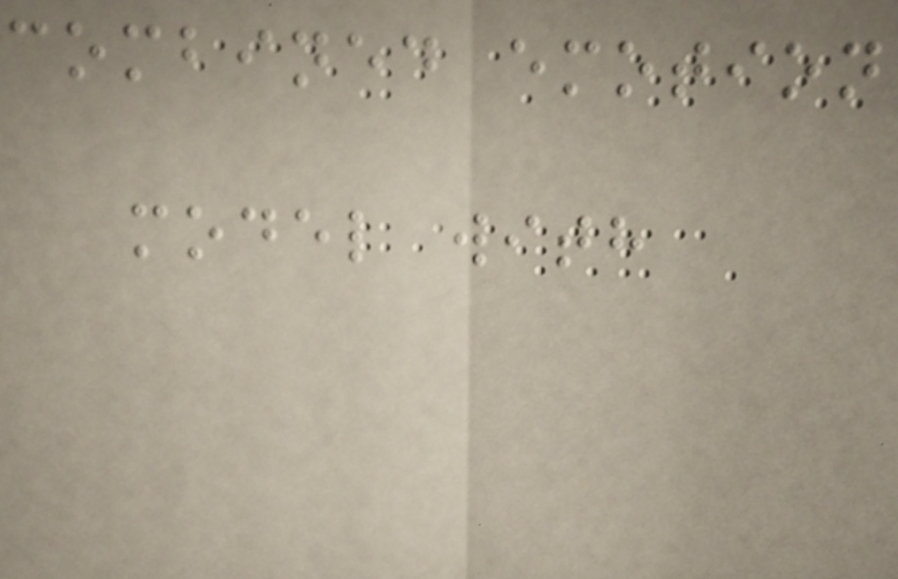combined emotion
model with
